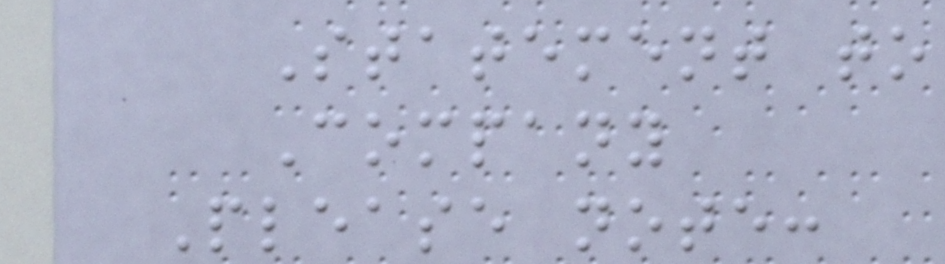Statement to
Company
Please note:
